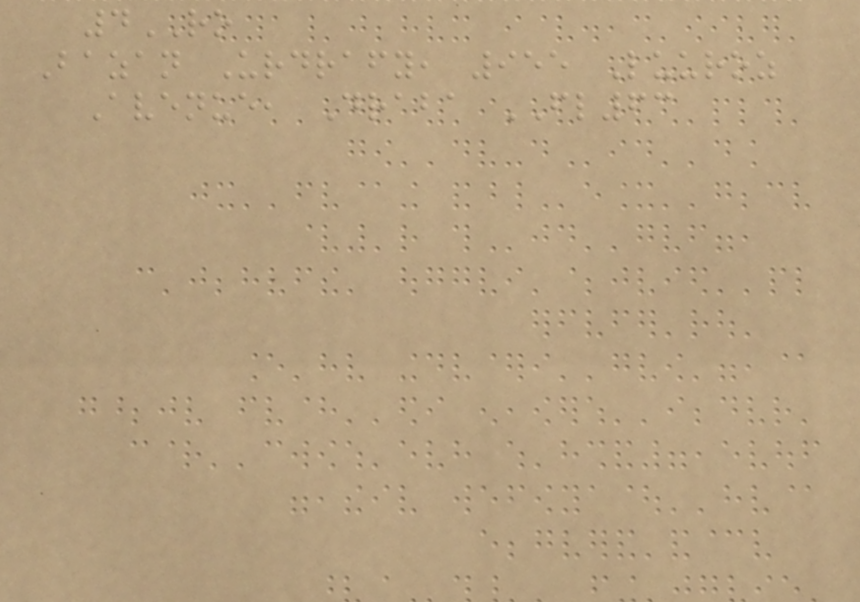4RO
Bazan Urdrafy, 955 Luuroz
Avenue, Draba FL63
